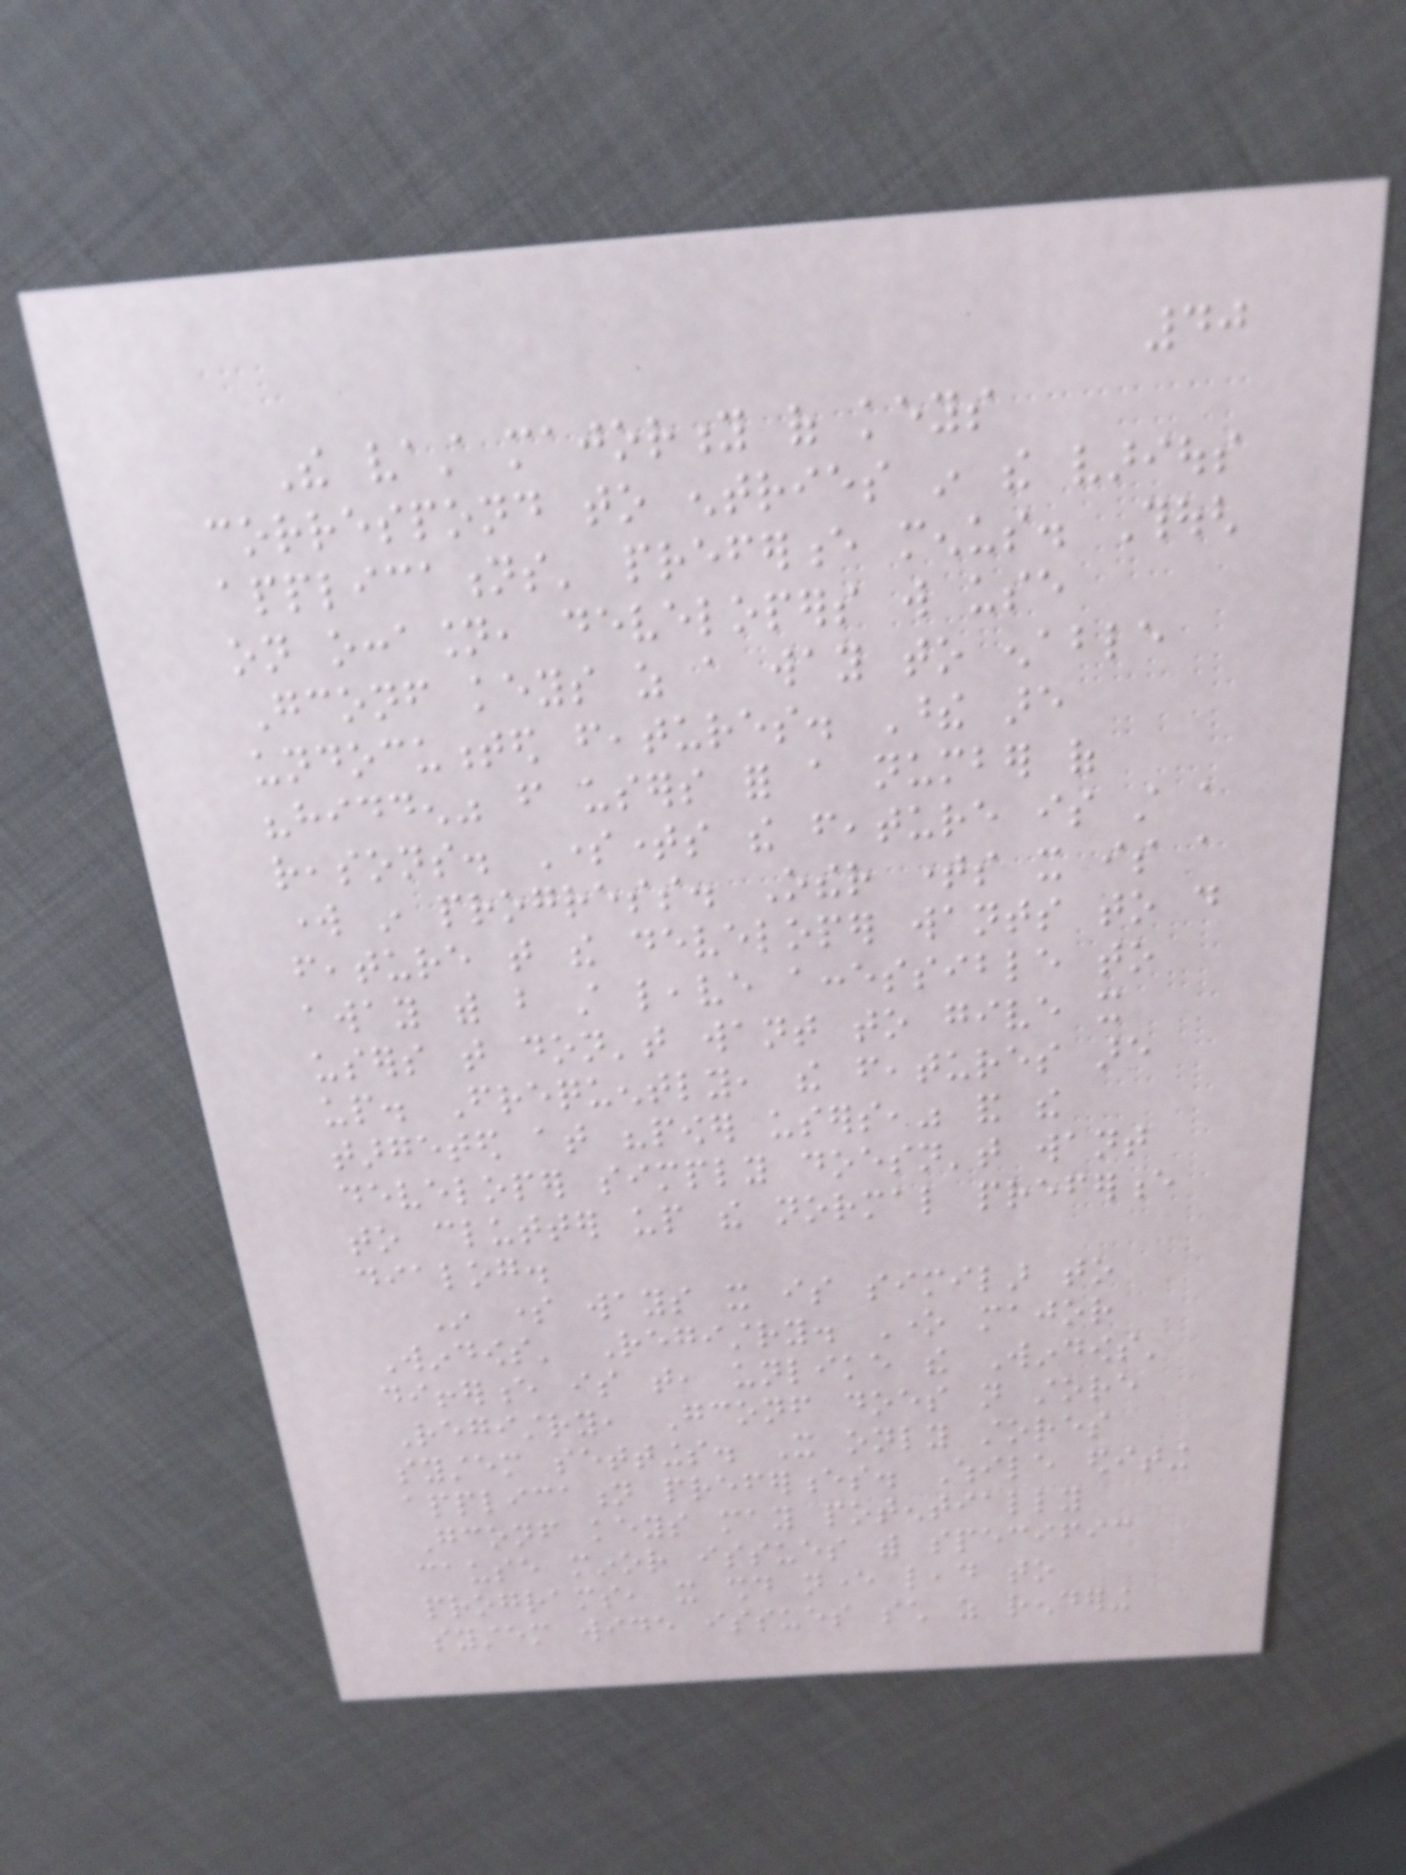40
The vast majority of keys
correspond to entries in the various
applications' preference menus. Though
on occasion, developers will use
Gconf keys as a way to enable
undocumented features. These are
"hidden" from users for a number of
reasons. Sometimes the feature is still a
work in progress. Other times it is a
feature that the developer wants to do
away with but still leave accessible to
users that don't want to give it
up. Frequently, the features are
targeted at "power users," and the
developer simply doesn't want
to clutter up the normal preference
dialog.
In some ways it is similar to
Windows' Registry. One major
difference is that, unlike the Windows'
Registry, Gconf does not store
system settings. It only stores
application preferences. While editing
Gconf keys may potentially
cause minor issues with specific
programs, it should never lead to
system wide issues such as rendering
